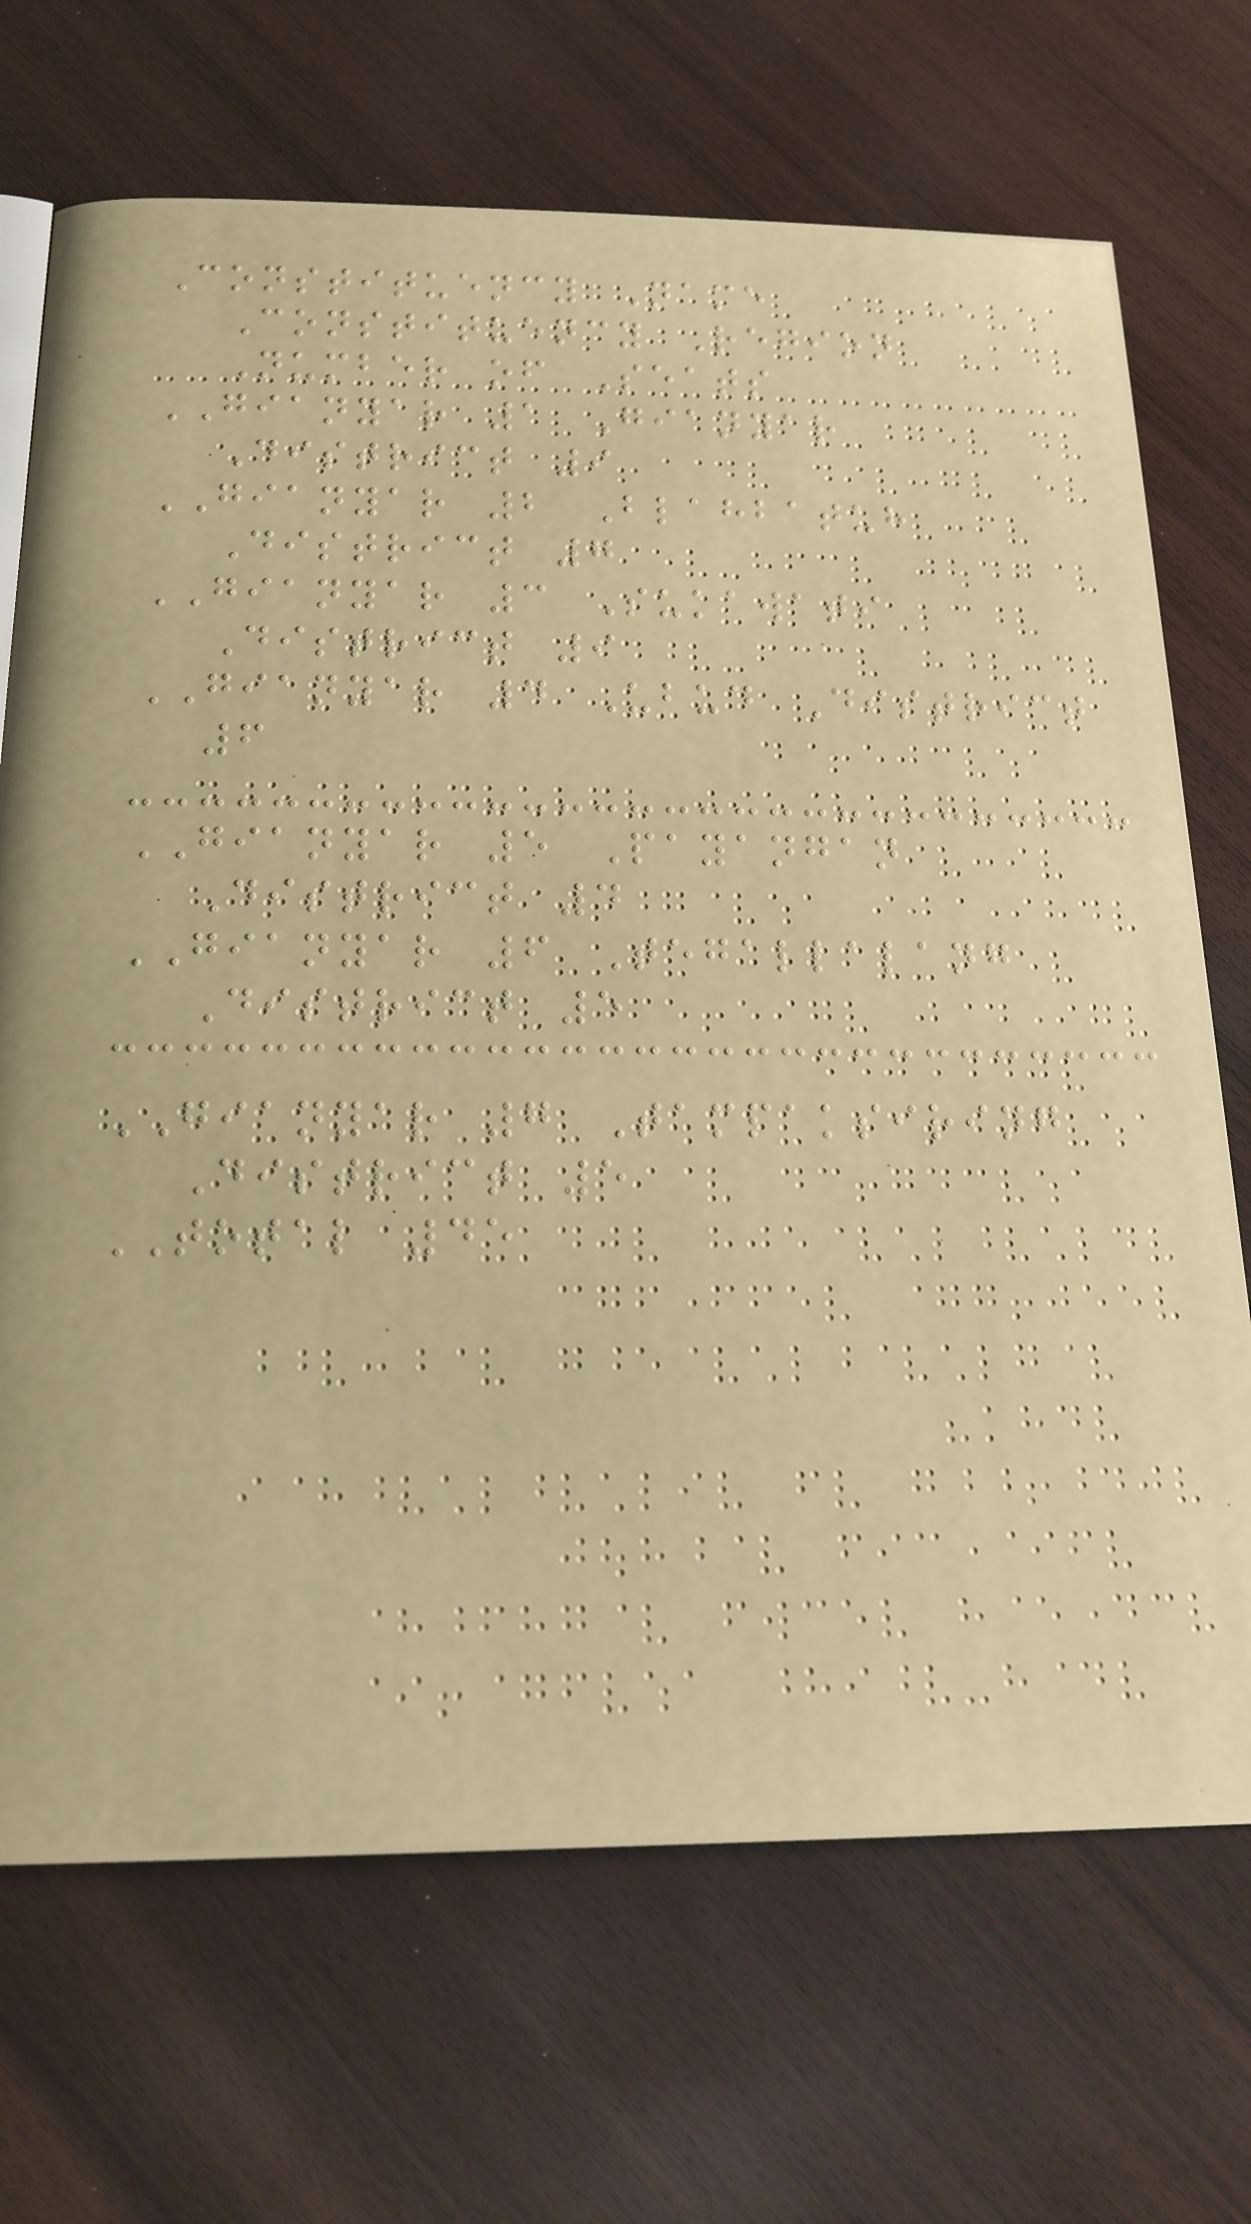Constituency Name
Constituency Region
Number of Seats
GIANYAR 1 Gianyar
District 9
GIANYAR 2 Blahbatuh
District 7
GIANYAR 3 Sukawati
District 9
GIANYAR 4 Ubud District
6
GIANYAR 5 Payangan
District 4
GIANYAR 6 Tegallalang
District 5
GIANYAR 7 Tampaksiring
District 5
TOTAL 45
